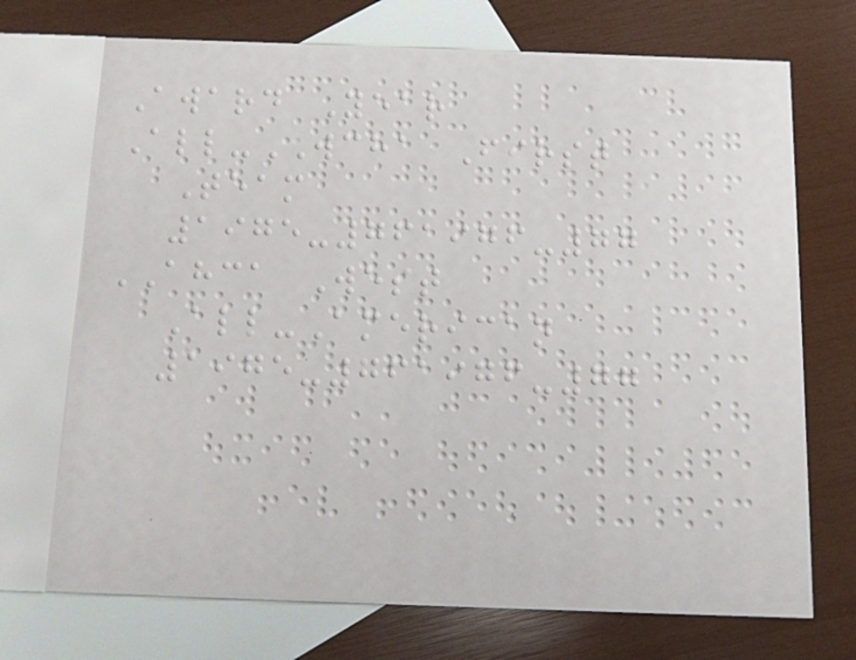Award Year
All-WCHA First
Team
1975-761976-77
AHCA West
All-American
1975-761976-77
